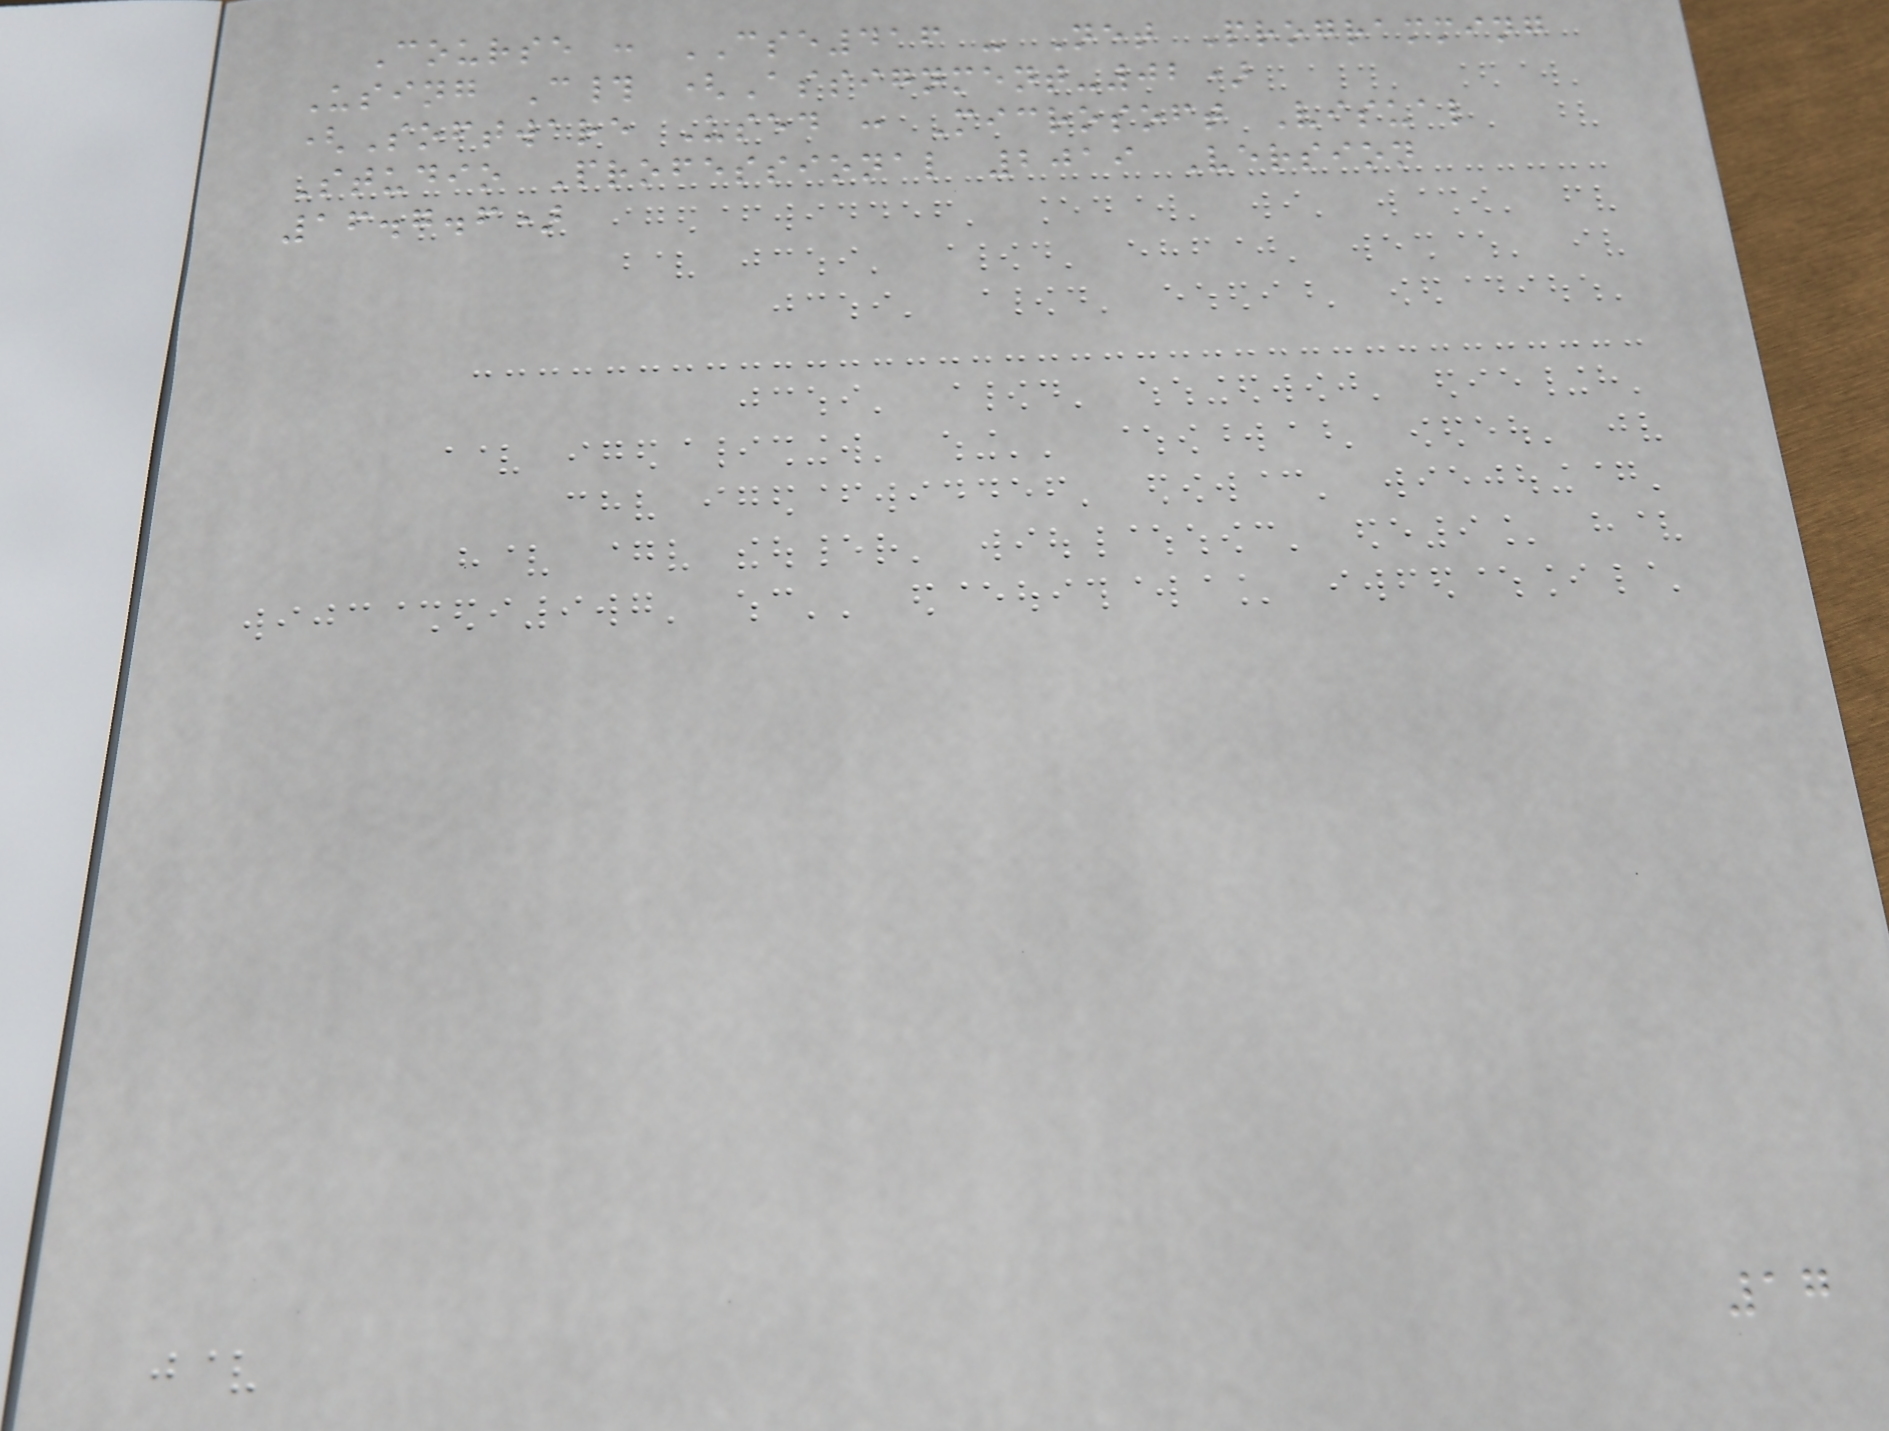Course : CSE416 - Net Programming
Using C# (Assignment-02)
(Software Used : Microsoft Visual
Studio Professional 2019 Version
16.7.6)
17
